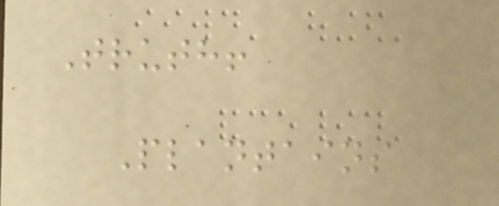Truth!
Plantains
